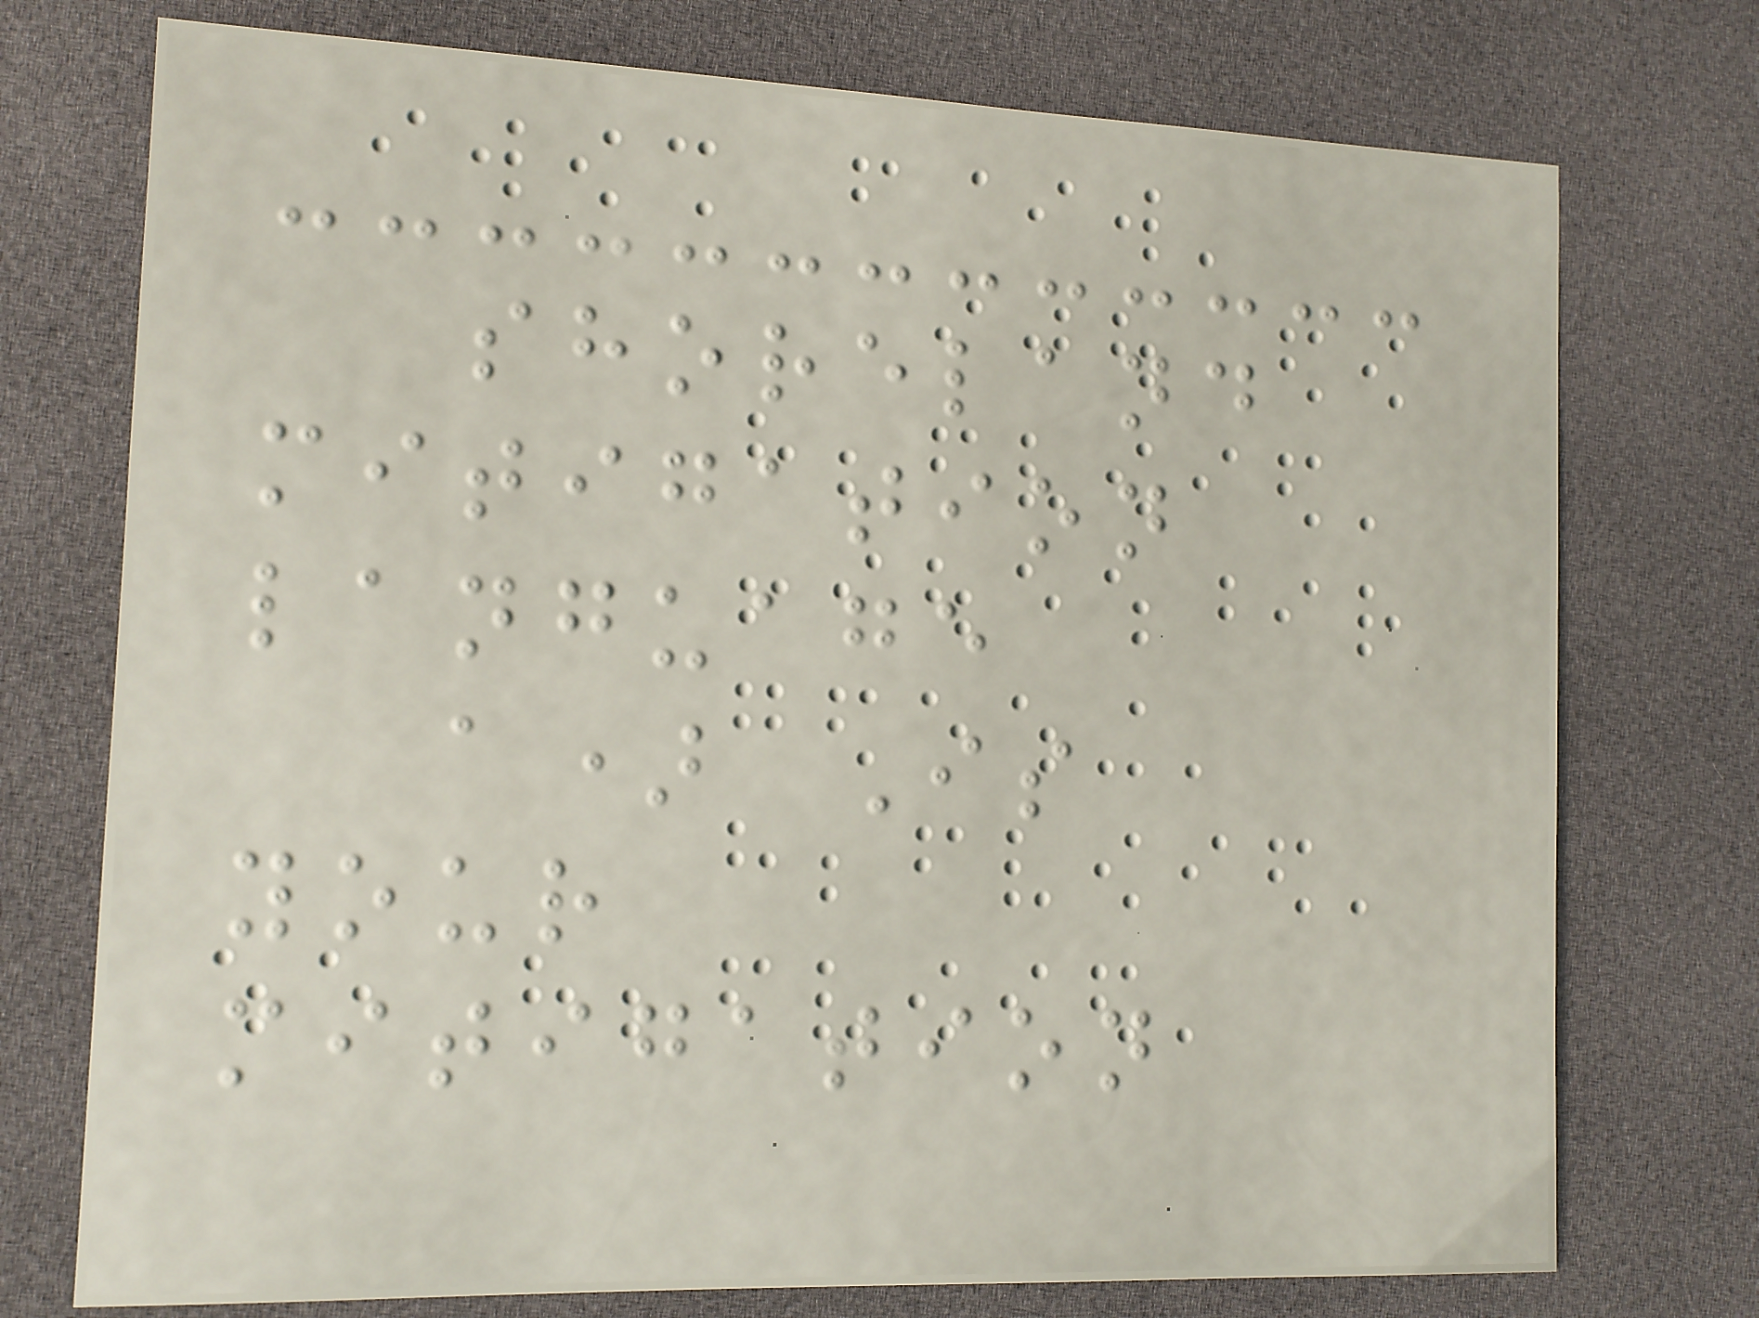shoreland
mitigation
language
a) Is
your
mitigation
